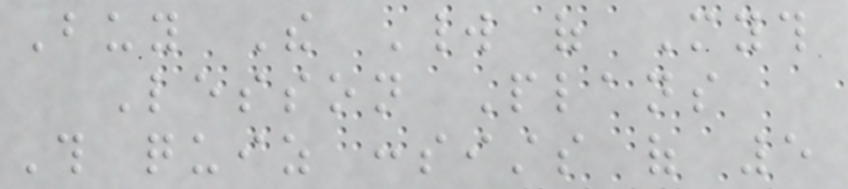Buy The World of Myth
Lesson Plans
This quiz consists of 5
